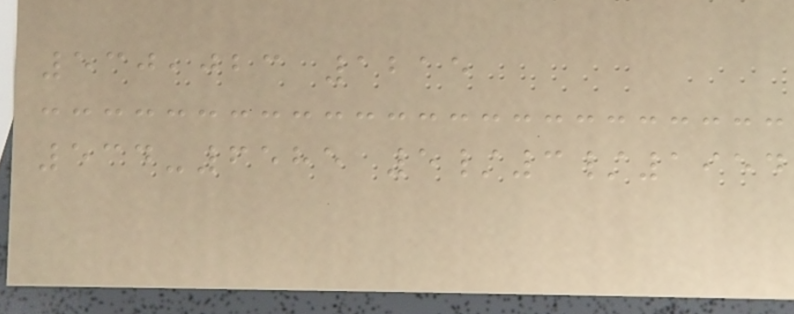530,023 1215
534-6585 5/3/1954
